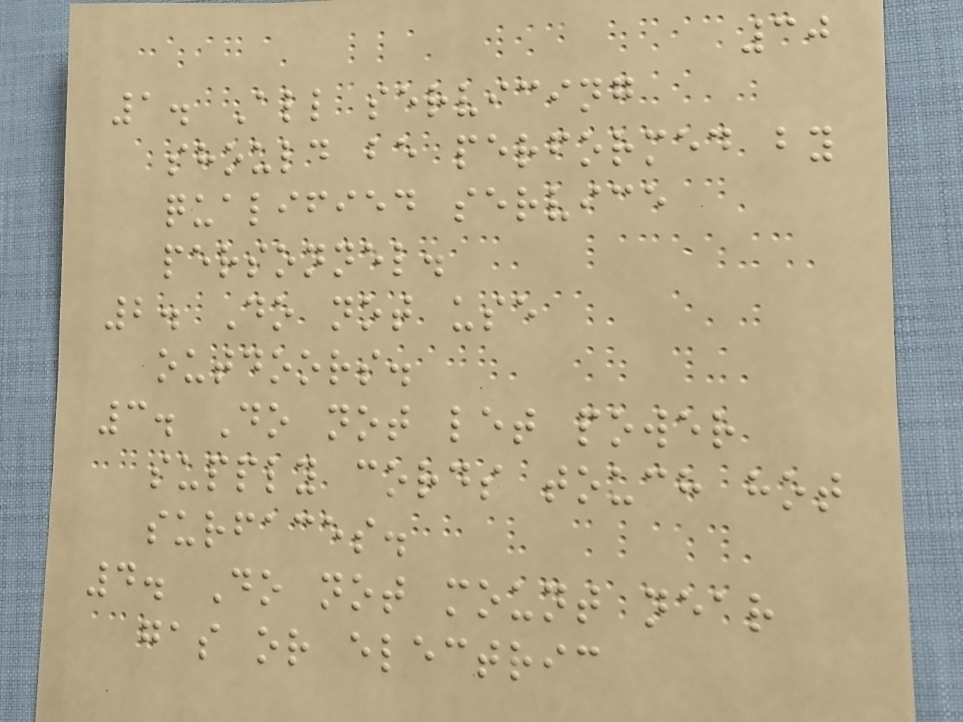30
1. All servicing
should be performed by
qualified service
personnel.
2. Do not use
outdoors.
3. Do not let power
supply cords touch hot
surfaces.
4. Do not mount near
gas or electric
